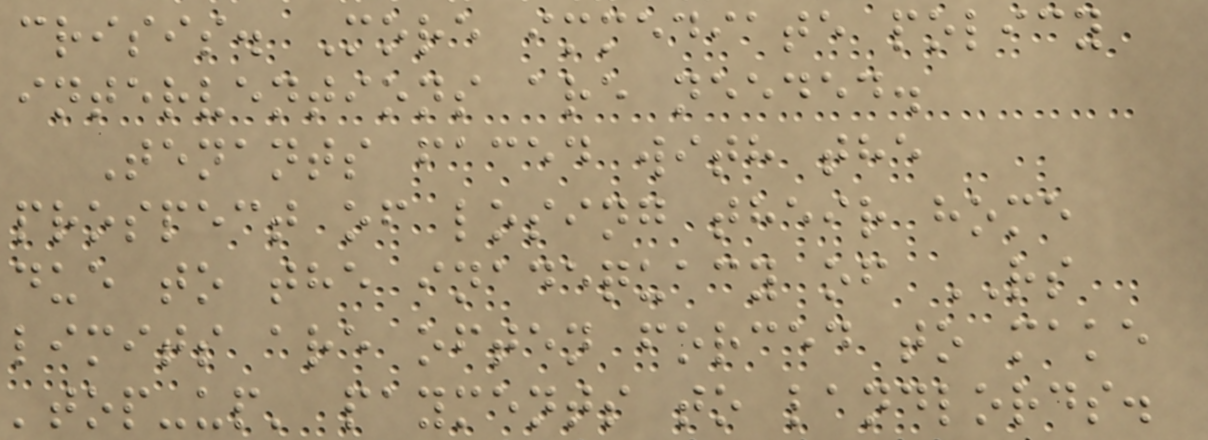crisis. More immediate policy
interventions are needed.
Tenants faced with the
prospect of losing their home
due to the inadequacy of RS
limits are often forced to make
'top-up' payments to landlords.
